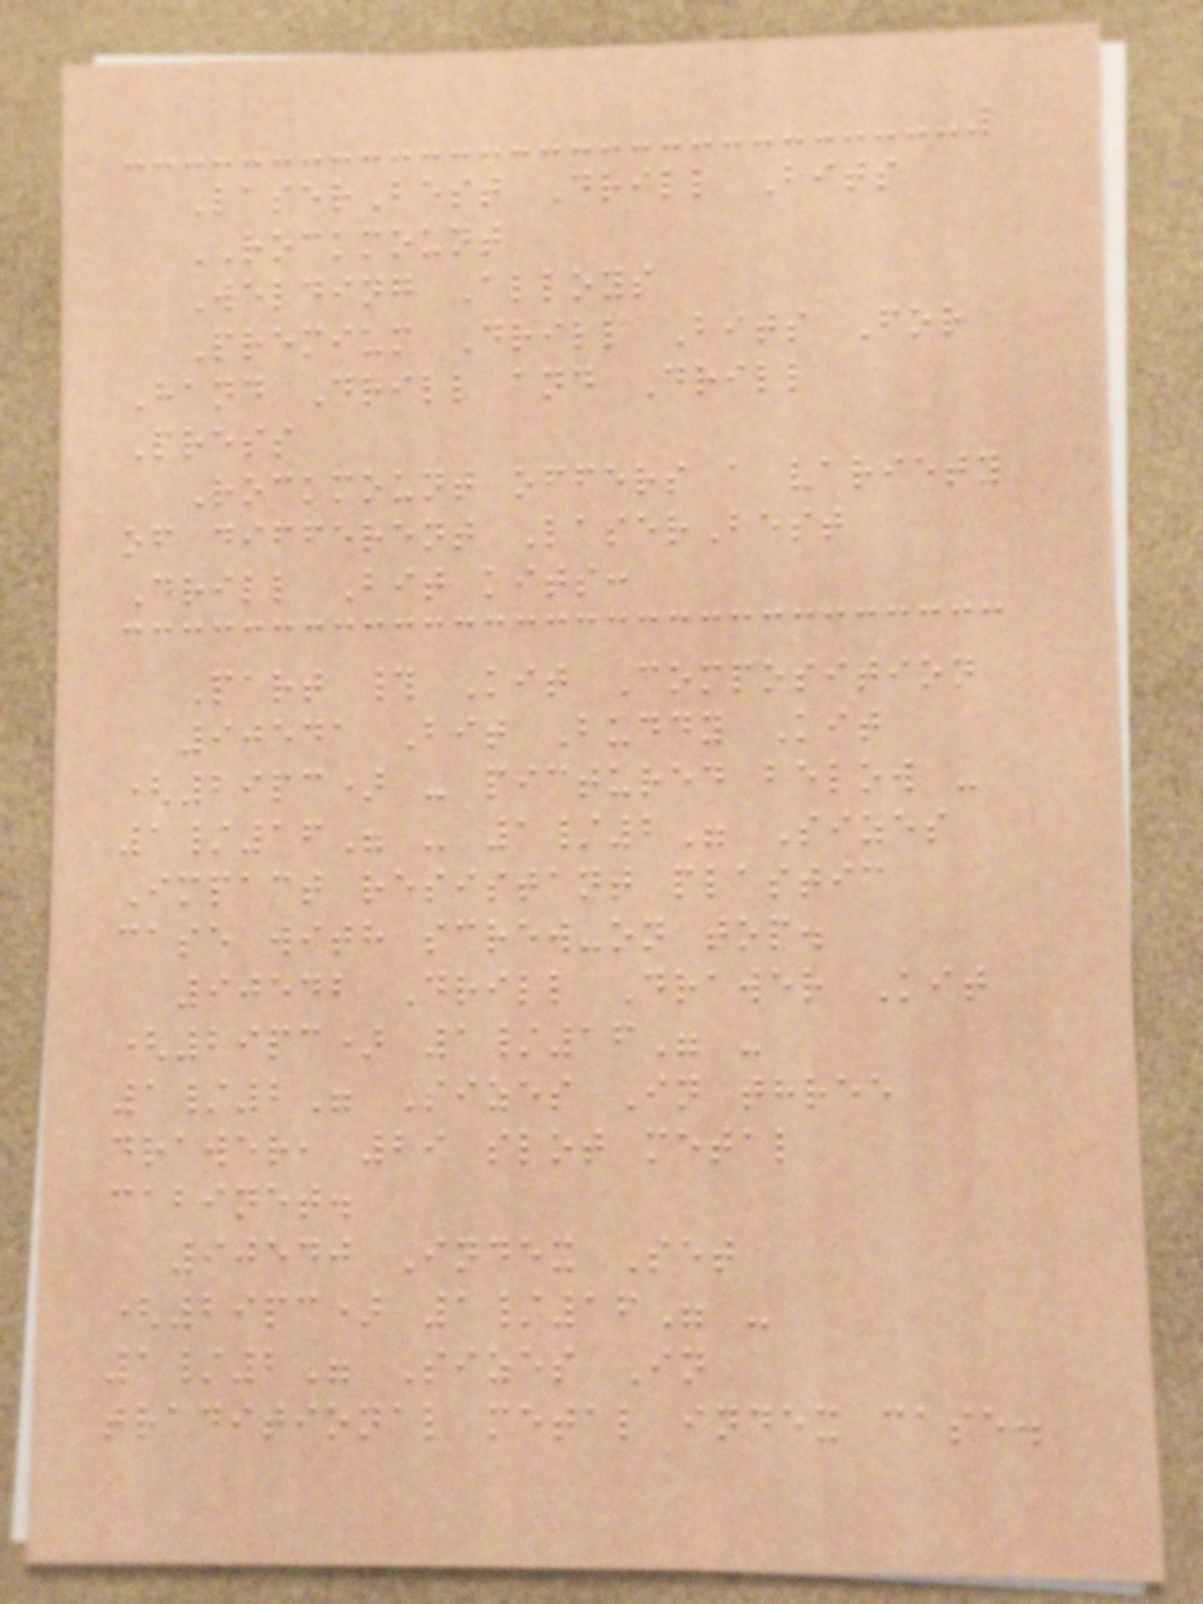LaserBest Drill Bits
ROCKMOUNT
Welding Alloys
Premium Drill Bits For
Hand Drill and Drill
Press
Rockmount offers a variety
of different LaserBest
Drill Bit kits:
Part # Kit Composition
90541 Bit Buddy Kit
(29pc) - pictured below -
1/16" - 1/2" Sizes
Impact resistant plastic
case with screw-on top.
90542 Drill Drawer Kit
(29pc) 1/16" -
1/2" Sizes In three
drawer, 29 slot metal
cabinet.
90540 Index Set
(29pc) 1/16" -
1/2" Sizes In
traditional metal index case.
